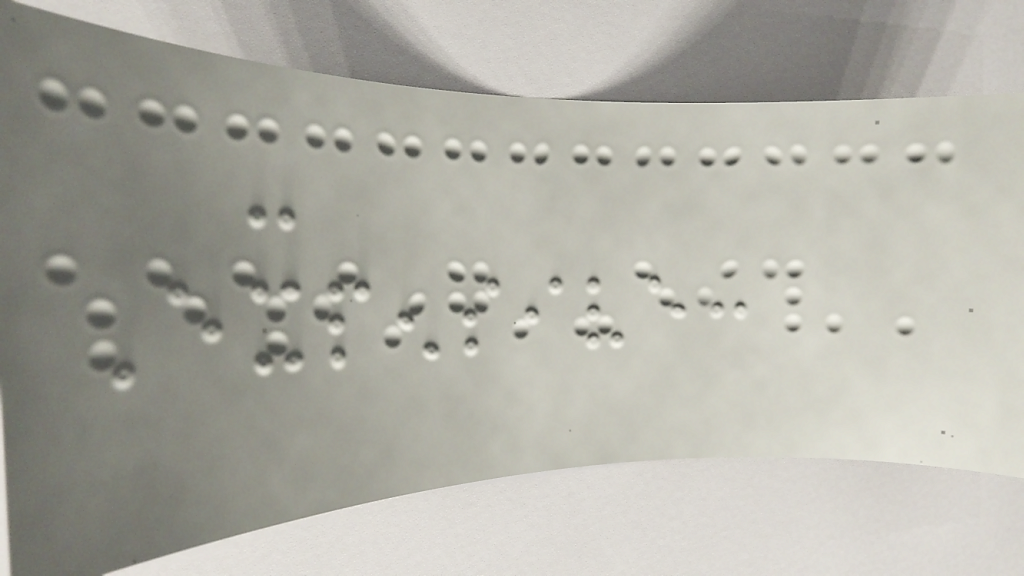-
Expensive:
